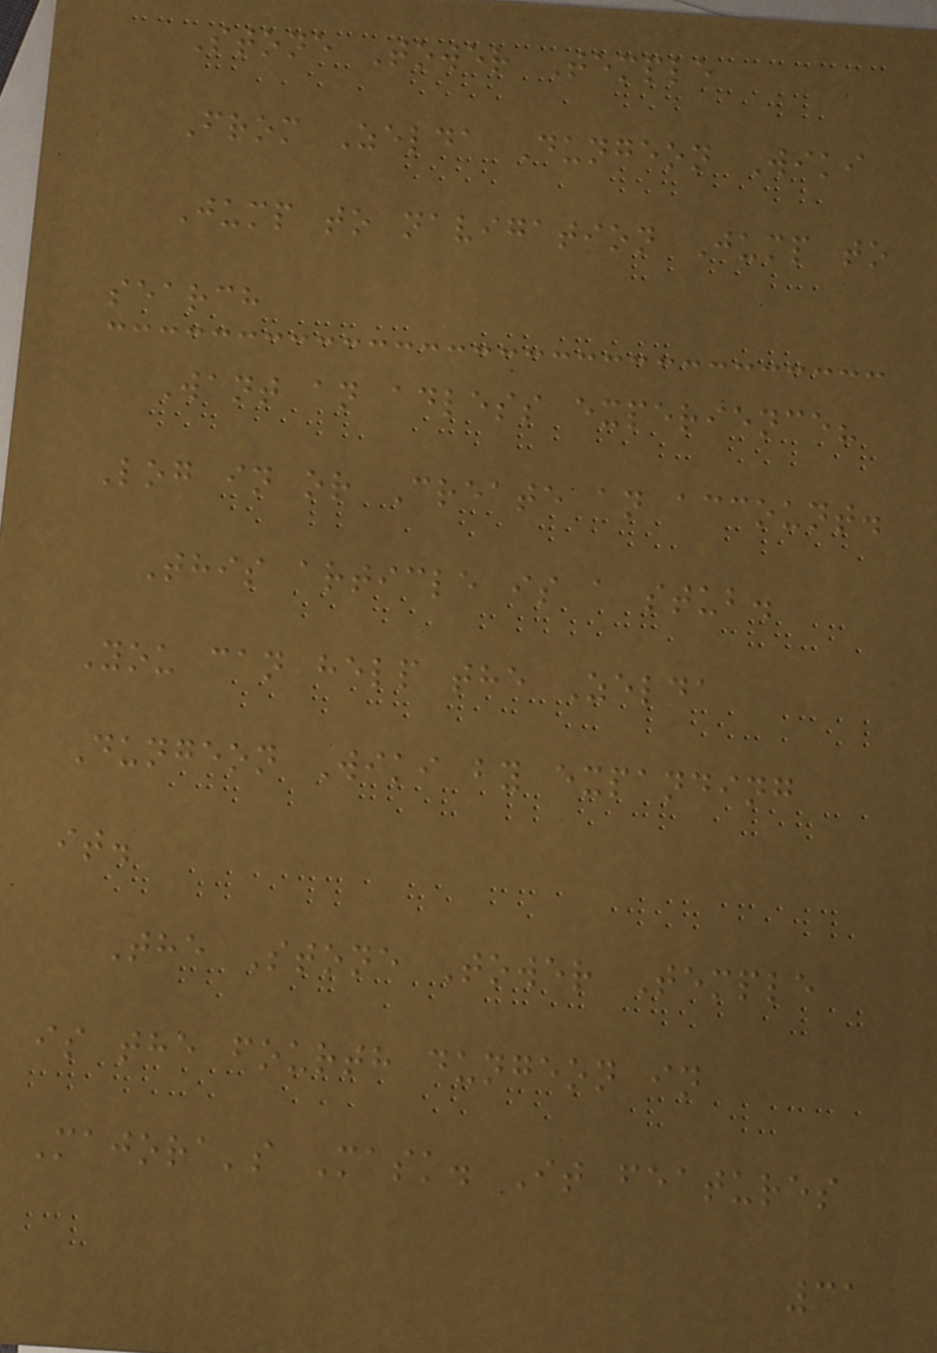Stone Tower Temple
From Zelda Dungeon Wiki
Jump to navigation Jump to
search
Want an adless experience?
Log in or Create an account.
This article is a stub.
You can help the Zelda
Dungeon Wiki by expanding
it.
The Stone Tower Temple
is the fourth dungeon in
Majora's Mask. It features
31
